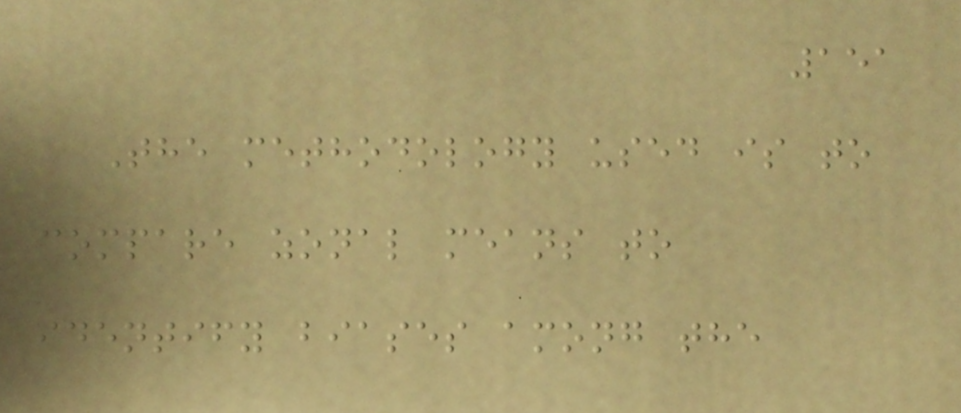151
The methodology used is to
compare zonal means to
identify biases among the
